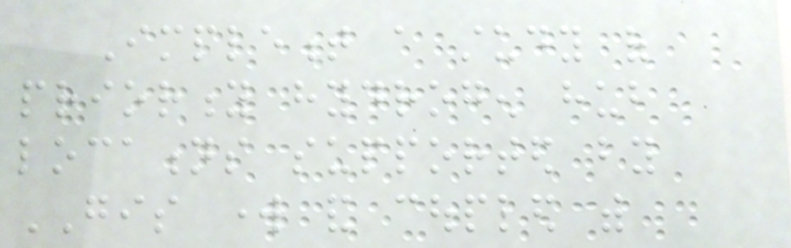Implement a study of
priority hydrogen hub
locations supported by
GIS work and coupled with
